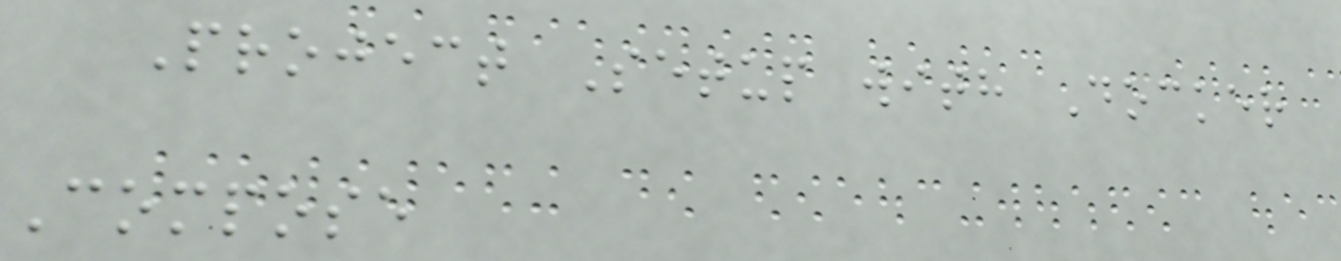Project Setup with Docker
Compose
